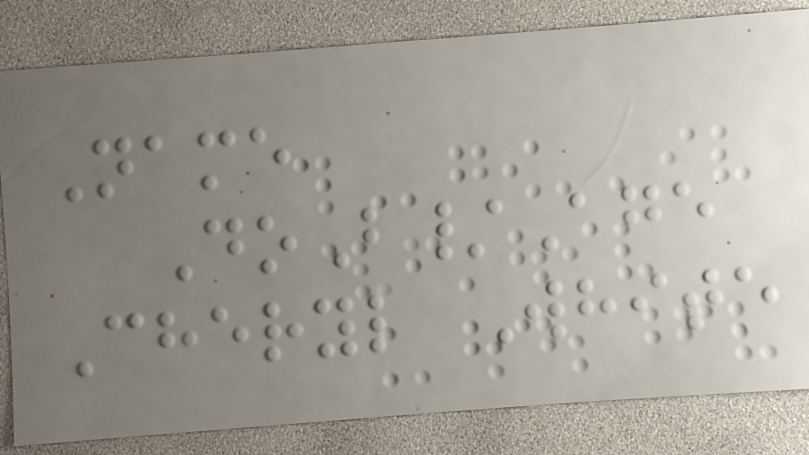Name
DoB/Age
Cheryl White
